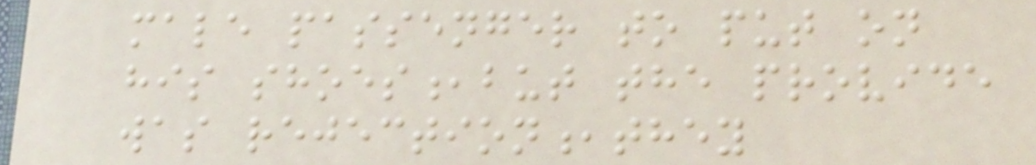male passenger to put on
his shoes,but the provide
was rejection,they
